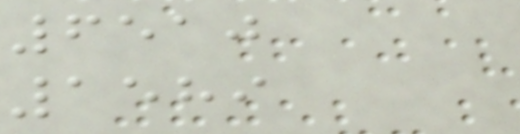6510
1589
